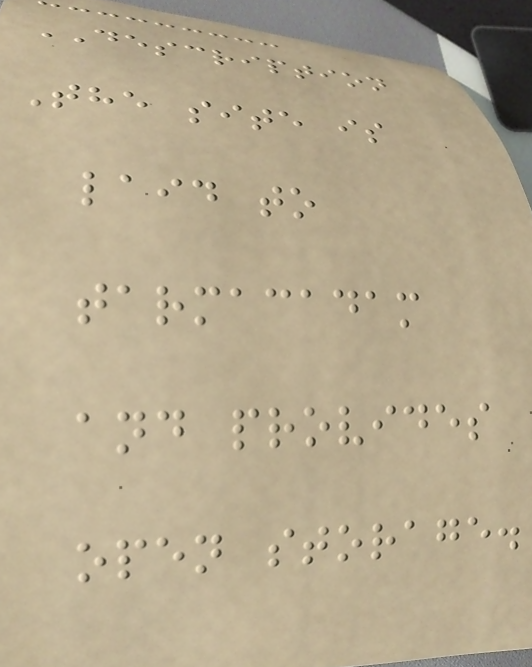DESCRIPTION
The site is
laid to
tarmacadam
and provides
open storage.
